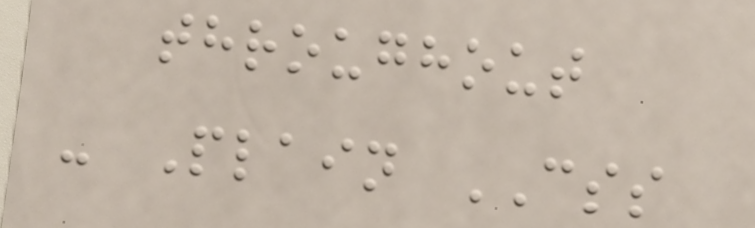throughout
- Plain CSS
